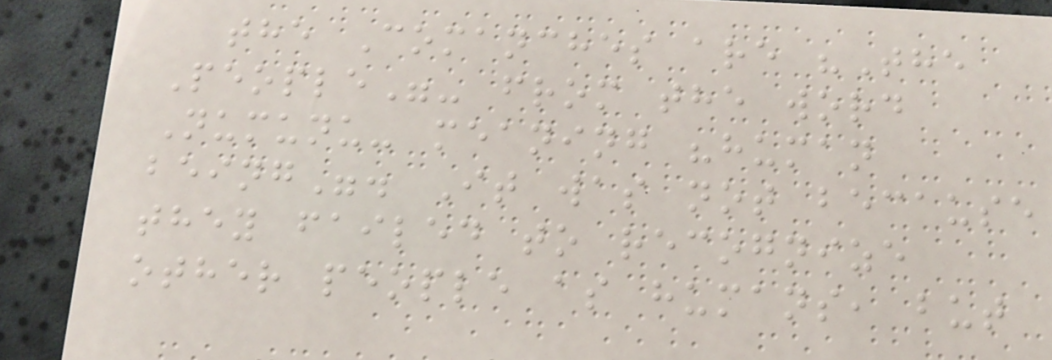the Comanches are "The
People"- from the word
Numunu- meaning "human
being". It was not because
they failed to recognize
other people as humans, but
